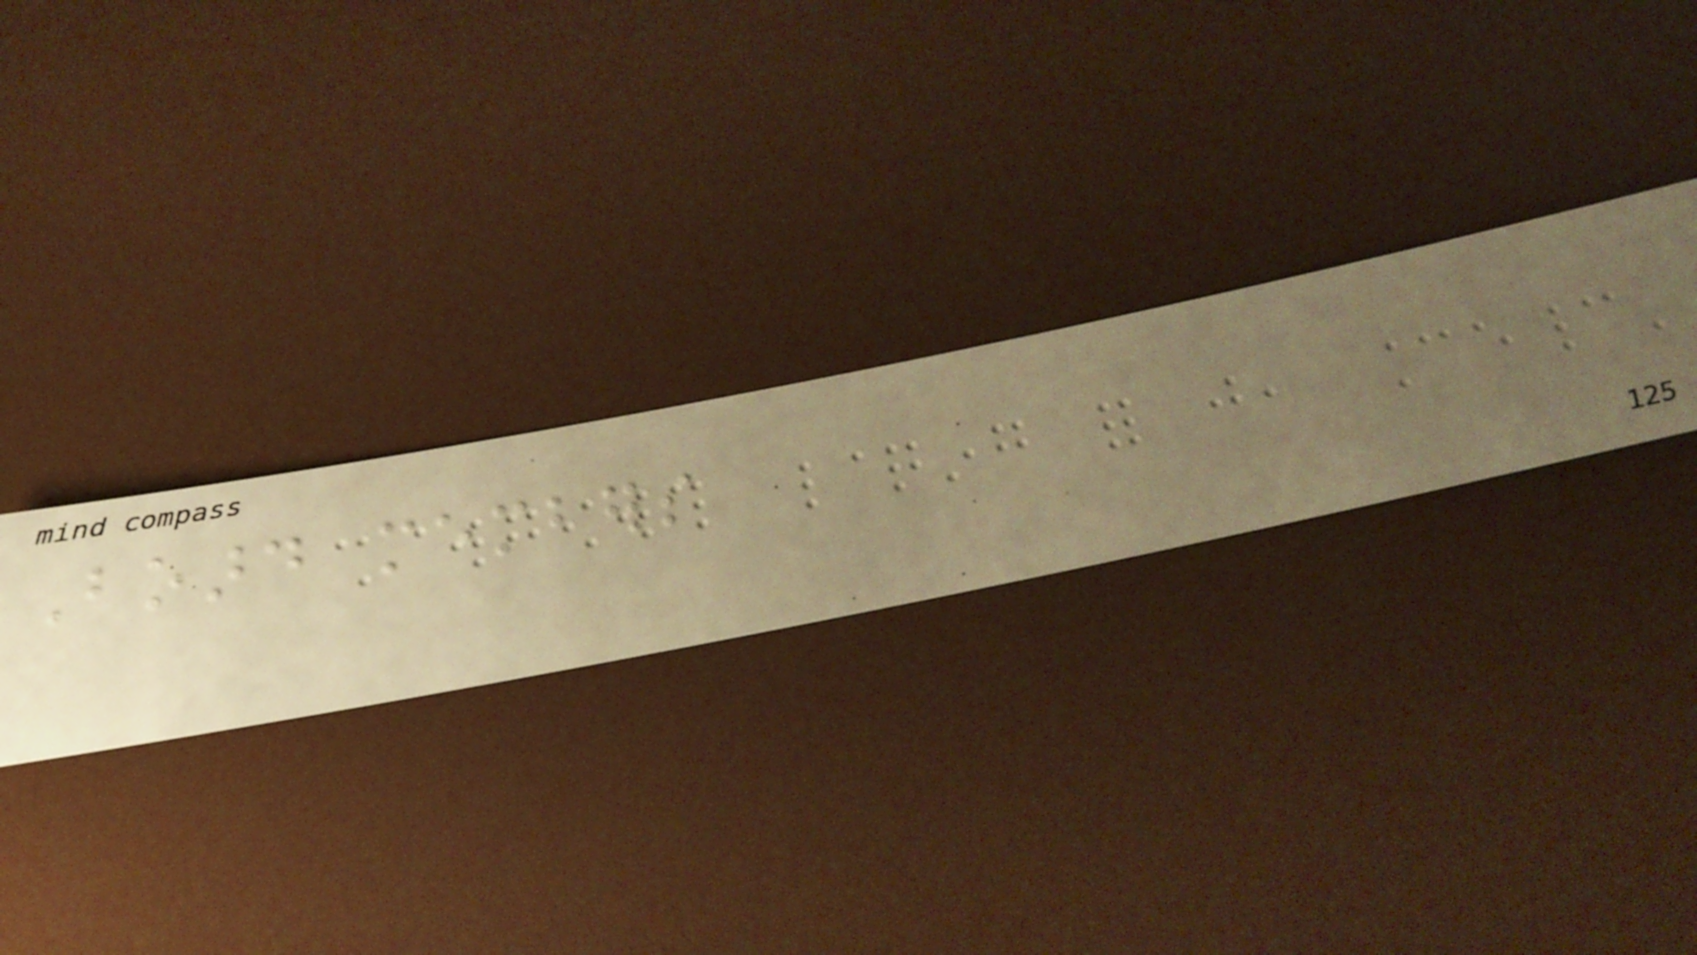Board members
